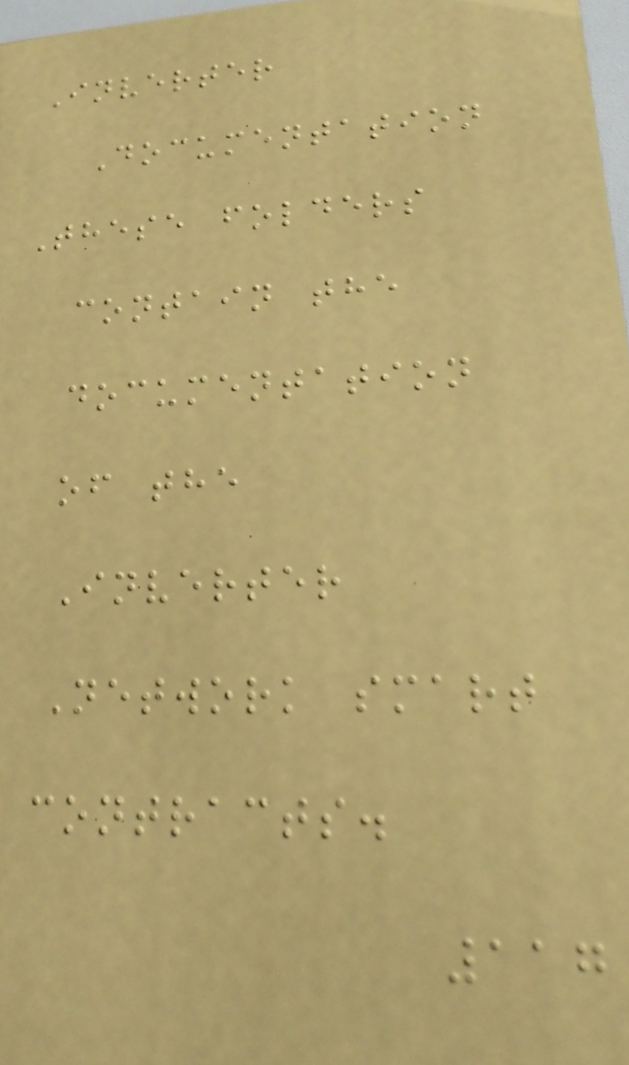Inverter
Documentation
These folders
contain the
documentation
of the
Inverter
Network smart
contracts.
117
